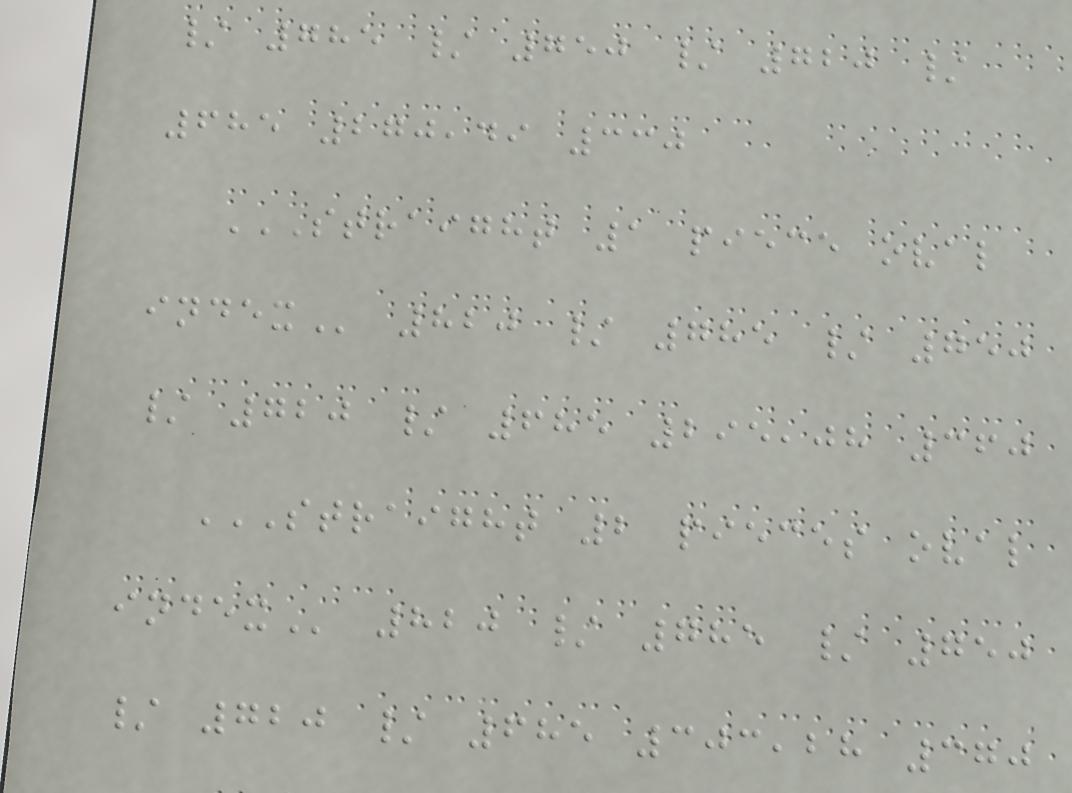/ 785 / 750 / 720 /
685 270,49 330
STRAIGHT 1 PIECE OVAL
INDEX 820 / 785 / 750
/ 720 / 685 295,08 360
STRAIGHT 2 PIECES OVAL
INDEX 820 / 785 / 750
/ 720 / 685 303,28 370
